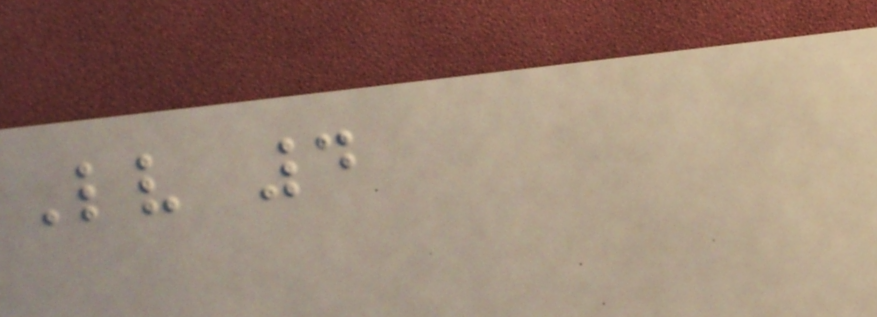Lv 4
